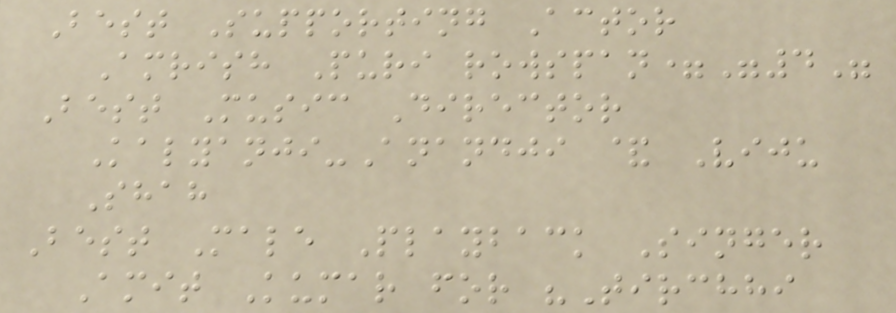Best Supporting Actor
Amrish Puri rowspan="4"
Best Music Director
Kalyanji-Anandji & Viju
Shah
Best Male Playback Singer
Amit Kumar for "Tirchhi
